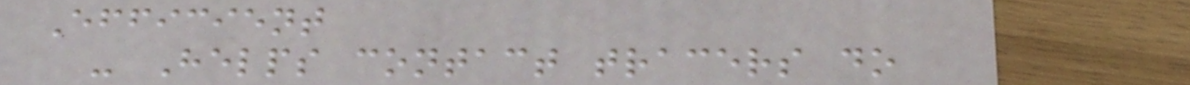Efficient
- Helps contact tracers do
